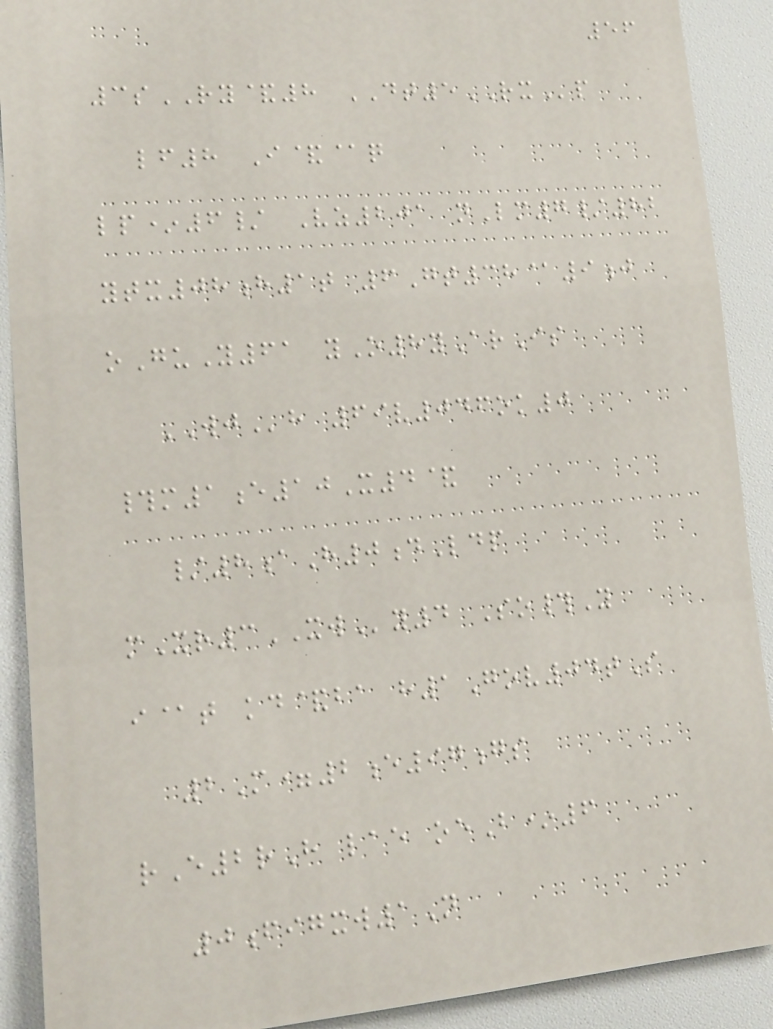56
3sRY&8 DT5RXp
lf8 I&@q
lp*6/ Vz201 nLm7/82
ytx08h1t 6Gt38@9j
oGuY61 yO8yArIs
WJh 69v046ok0
#m1e10X4&
/8aH0dLdp
mXr3XWy4 So#Y
i@t kd&ba h1Gov04tS
2M=2e97gs
rE2rH lae oeB*6
0figxw1N
